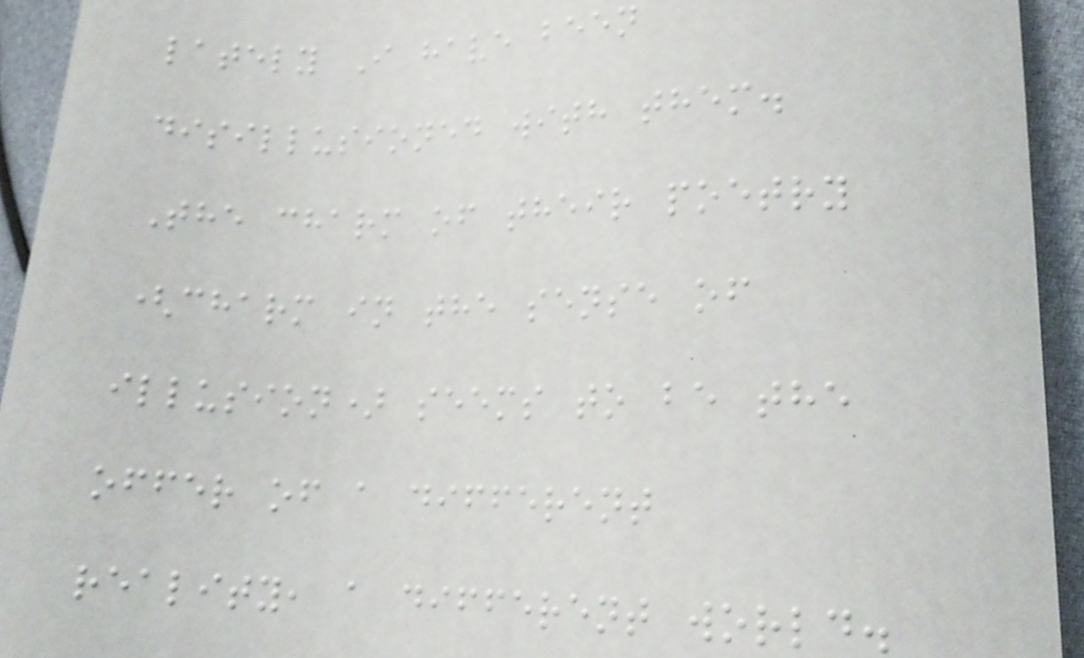lately I have been
disillusioned with them.
The charm of their poetry
(charm in the sense of
illusion) seems to be the
offer of a different
reality, a different world.
